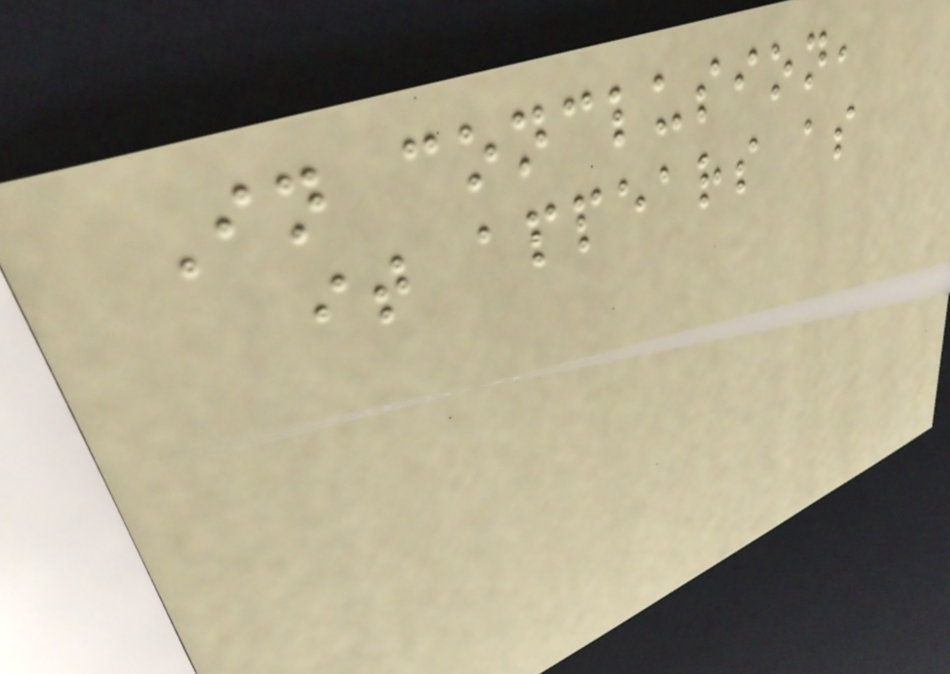In conclusion,
it appears as
